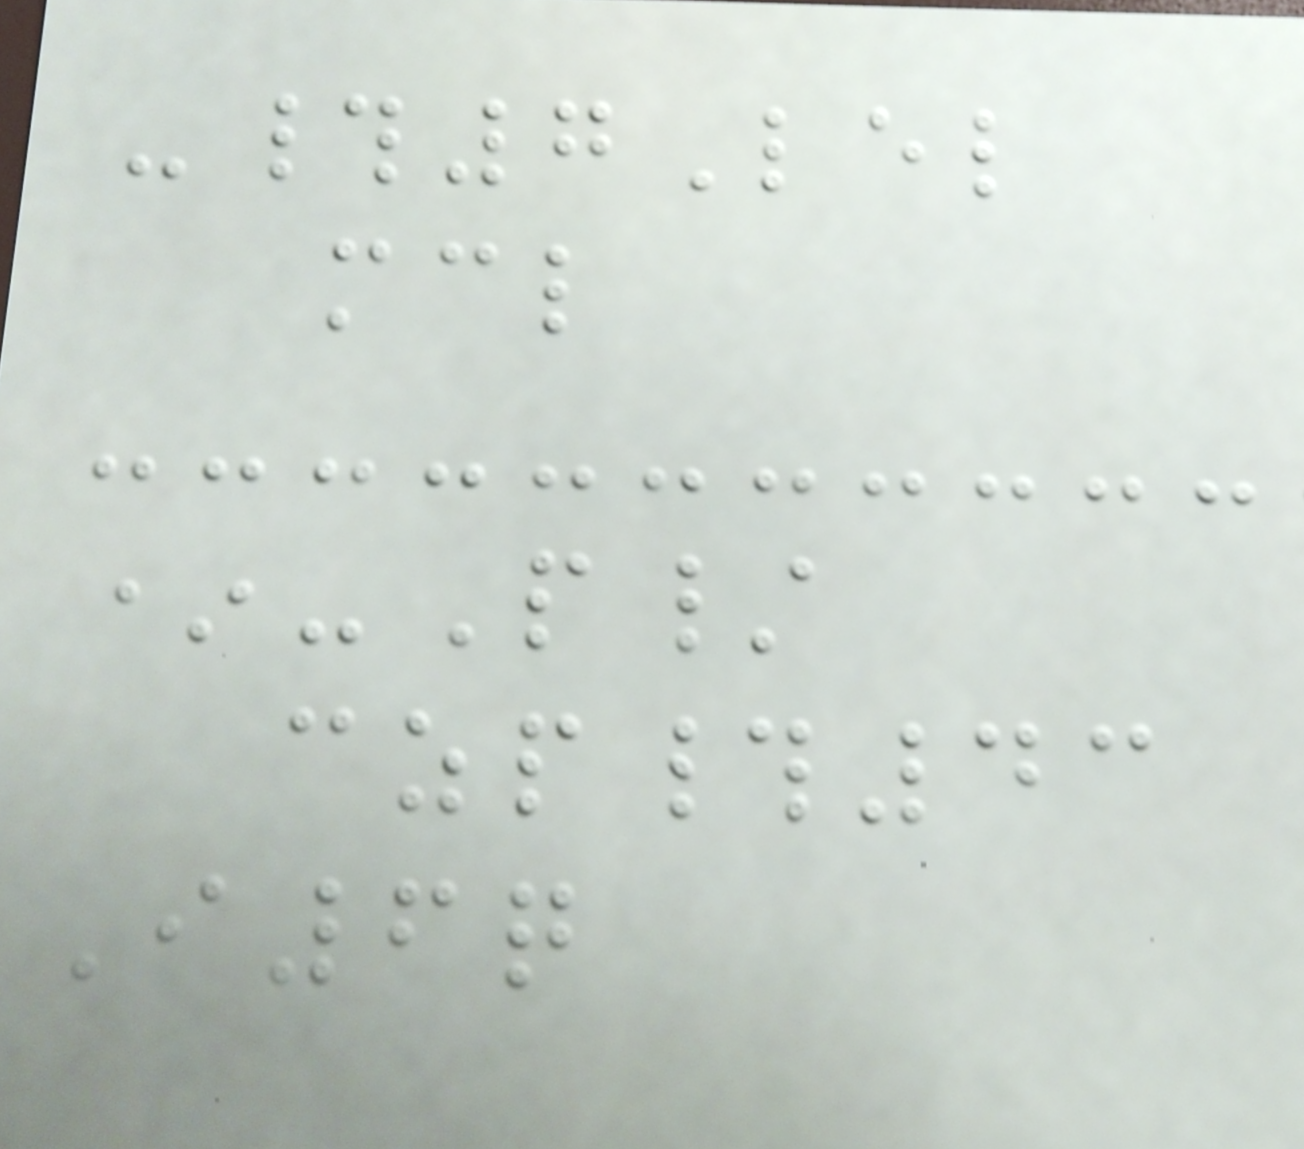-#7Lel
mcl
*-P/
czp#43
I6q
